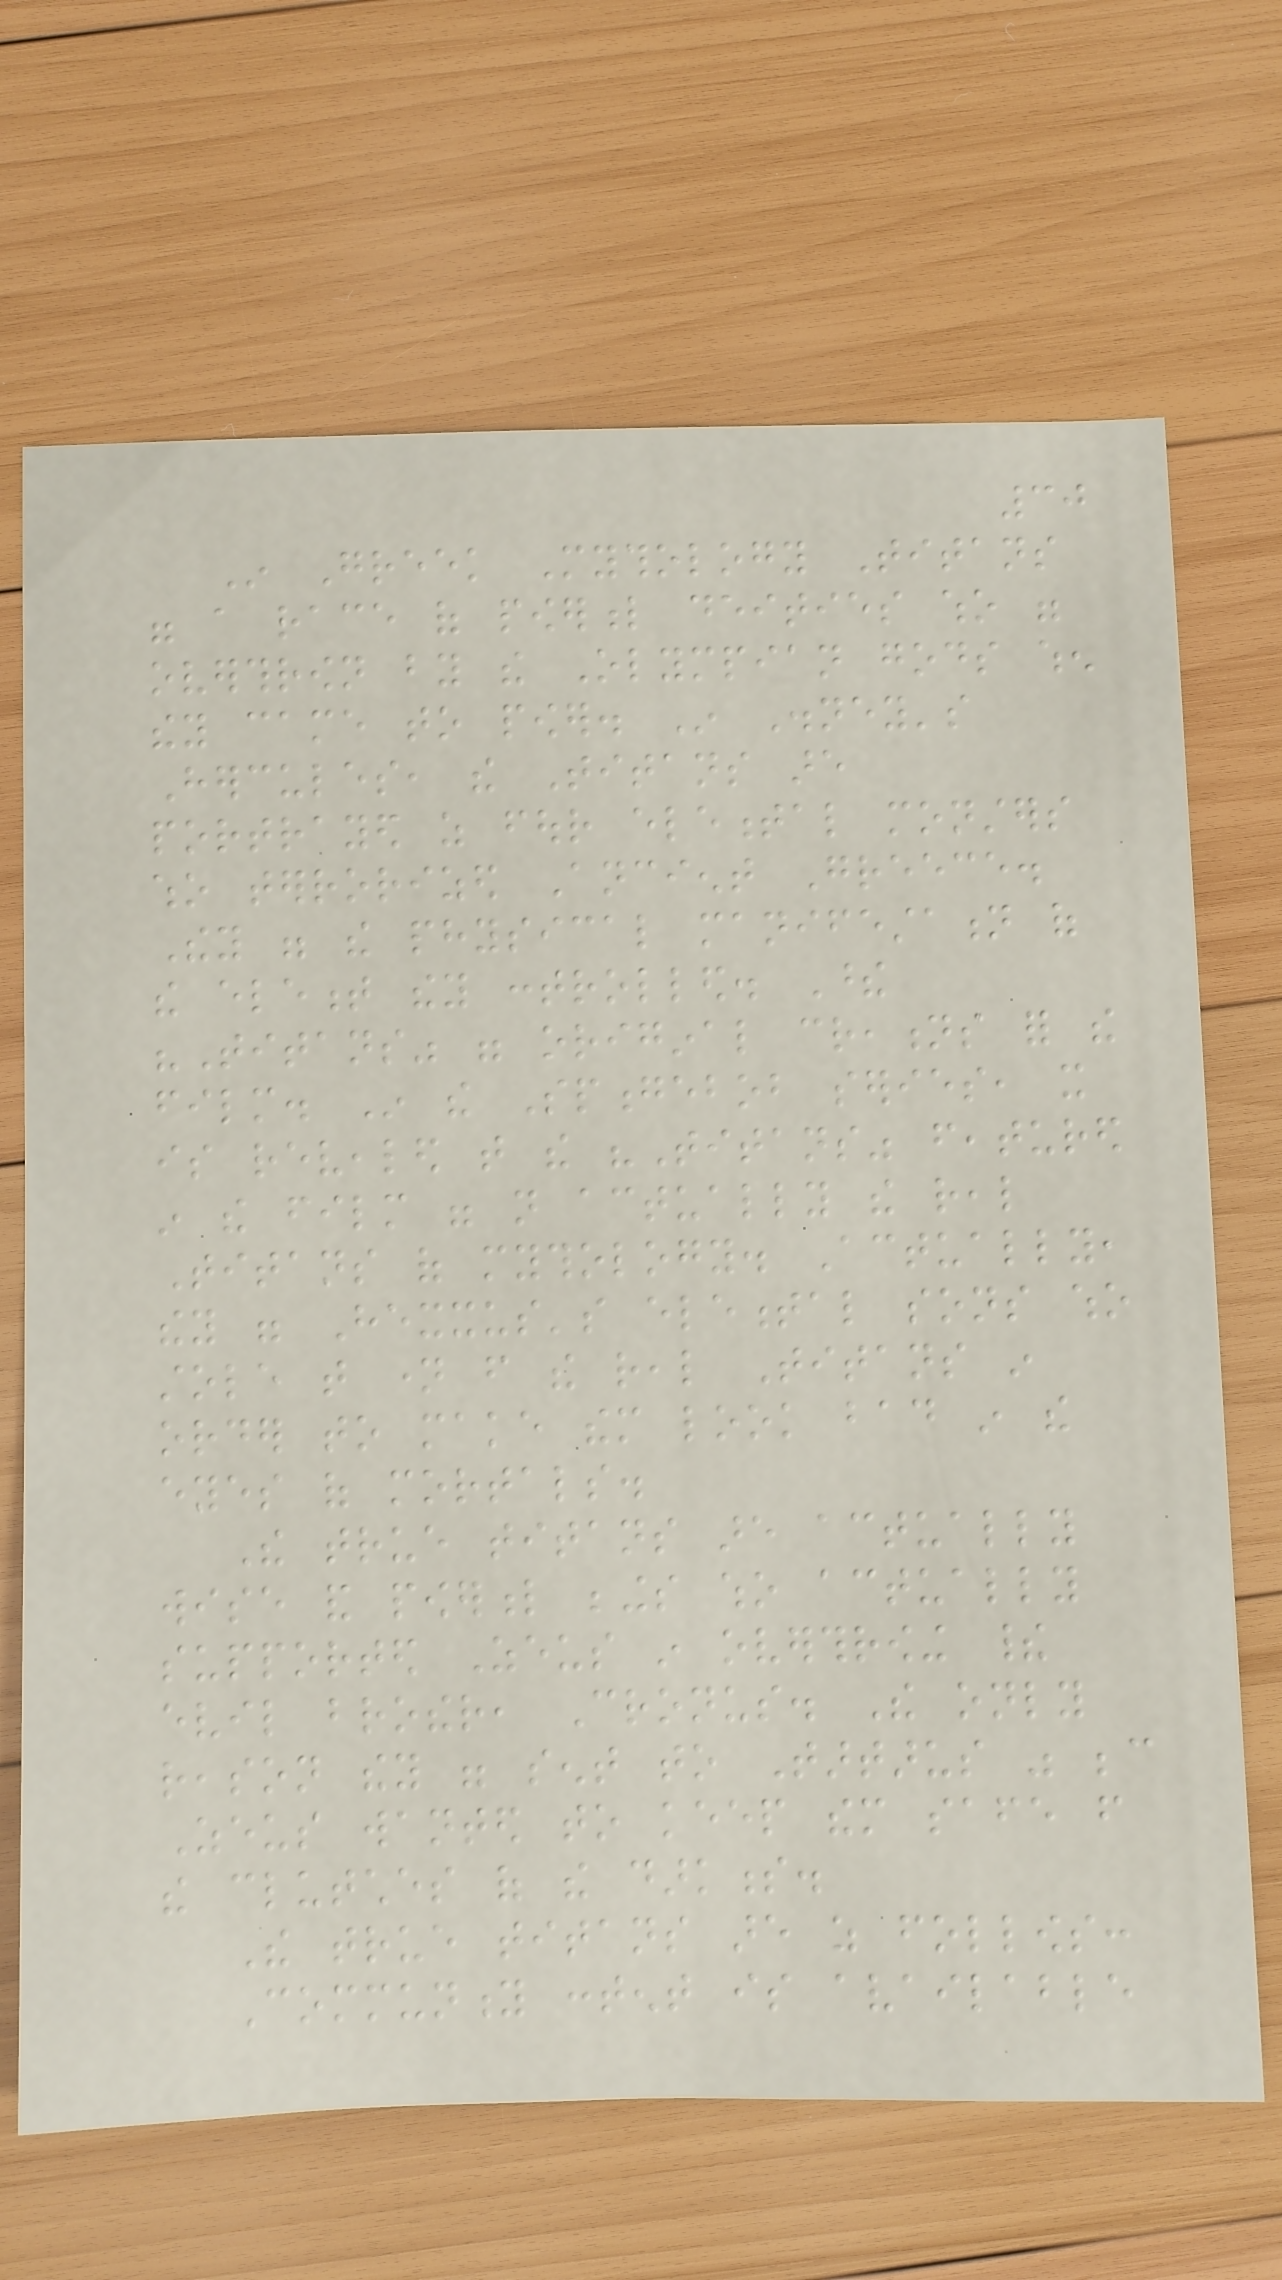30
In Greek Mythology Titans
were a race of powerful deities who were
overthrown by the Olympian gods when
they came to power. In Disney's
Hercules, the Titans are
portrayed as four elemental monsters
who terrorized Ancient Greece.
They were the physical manifestation of
the element they controlled. These
"Titans" were original creations for the
film. In the Spongebob series, it
is revealed that the "Titans" featured
in the film were not actually the real
Titans of mythology. Actually,
they were Hexxus's elemental sons who
stole that name from the real Titans in
order to make them look bad in the
eyes of mortals.
The true titans are actually
wise and powerful beings who actually
supported Zeus in overthrowing their
evil brother, Cronus. The only
reason they were sent to Tartarus was because
Zeus wanted to keep them safe from
the clutches of the darkness.
The true titans are as follows:
Community content is available
